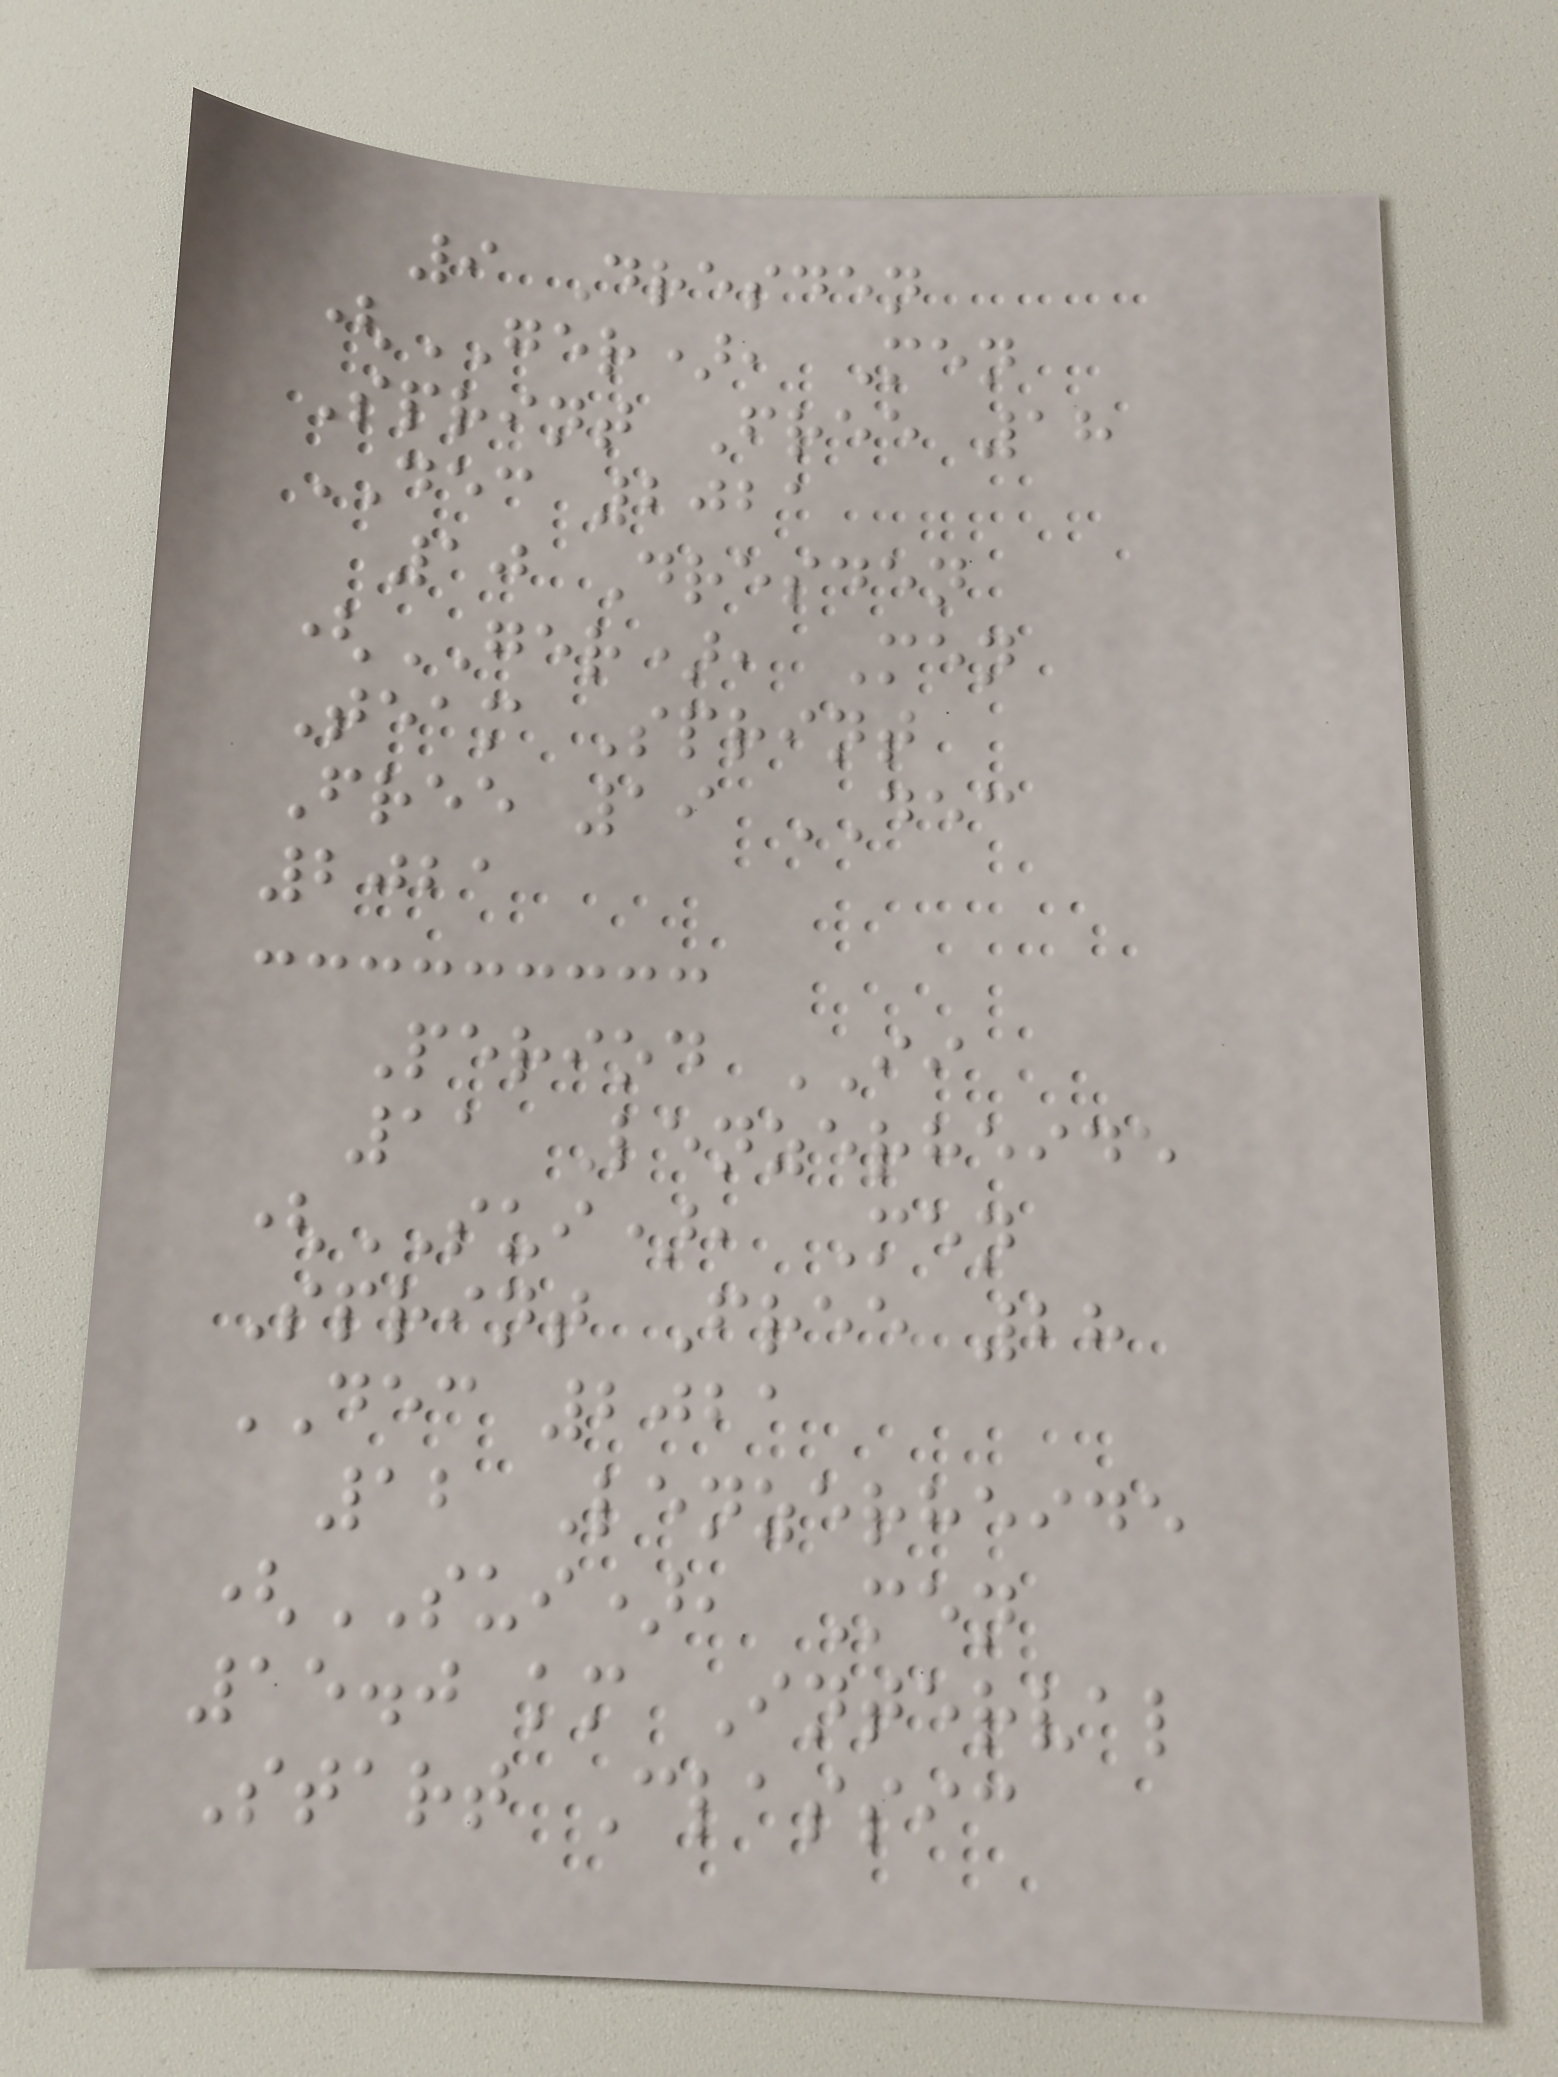9 Dresden
(GER), Men
Sprint Free 18
DEC 2021
10 Dresden
(GER), Men
Team Sprint
Free 19 DEC
2021
Period II
11 Lenzerheide
(SUI), Men
Sprint Free 28
DEC 2021
12 Lenzerheide
(SUI), Men
15.0 km Interval
Start Classic
